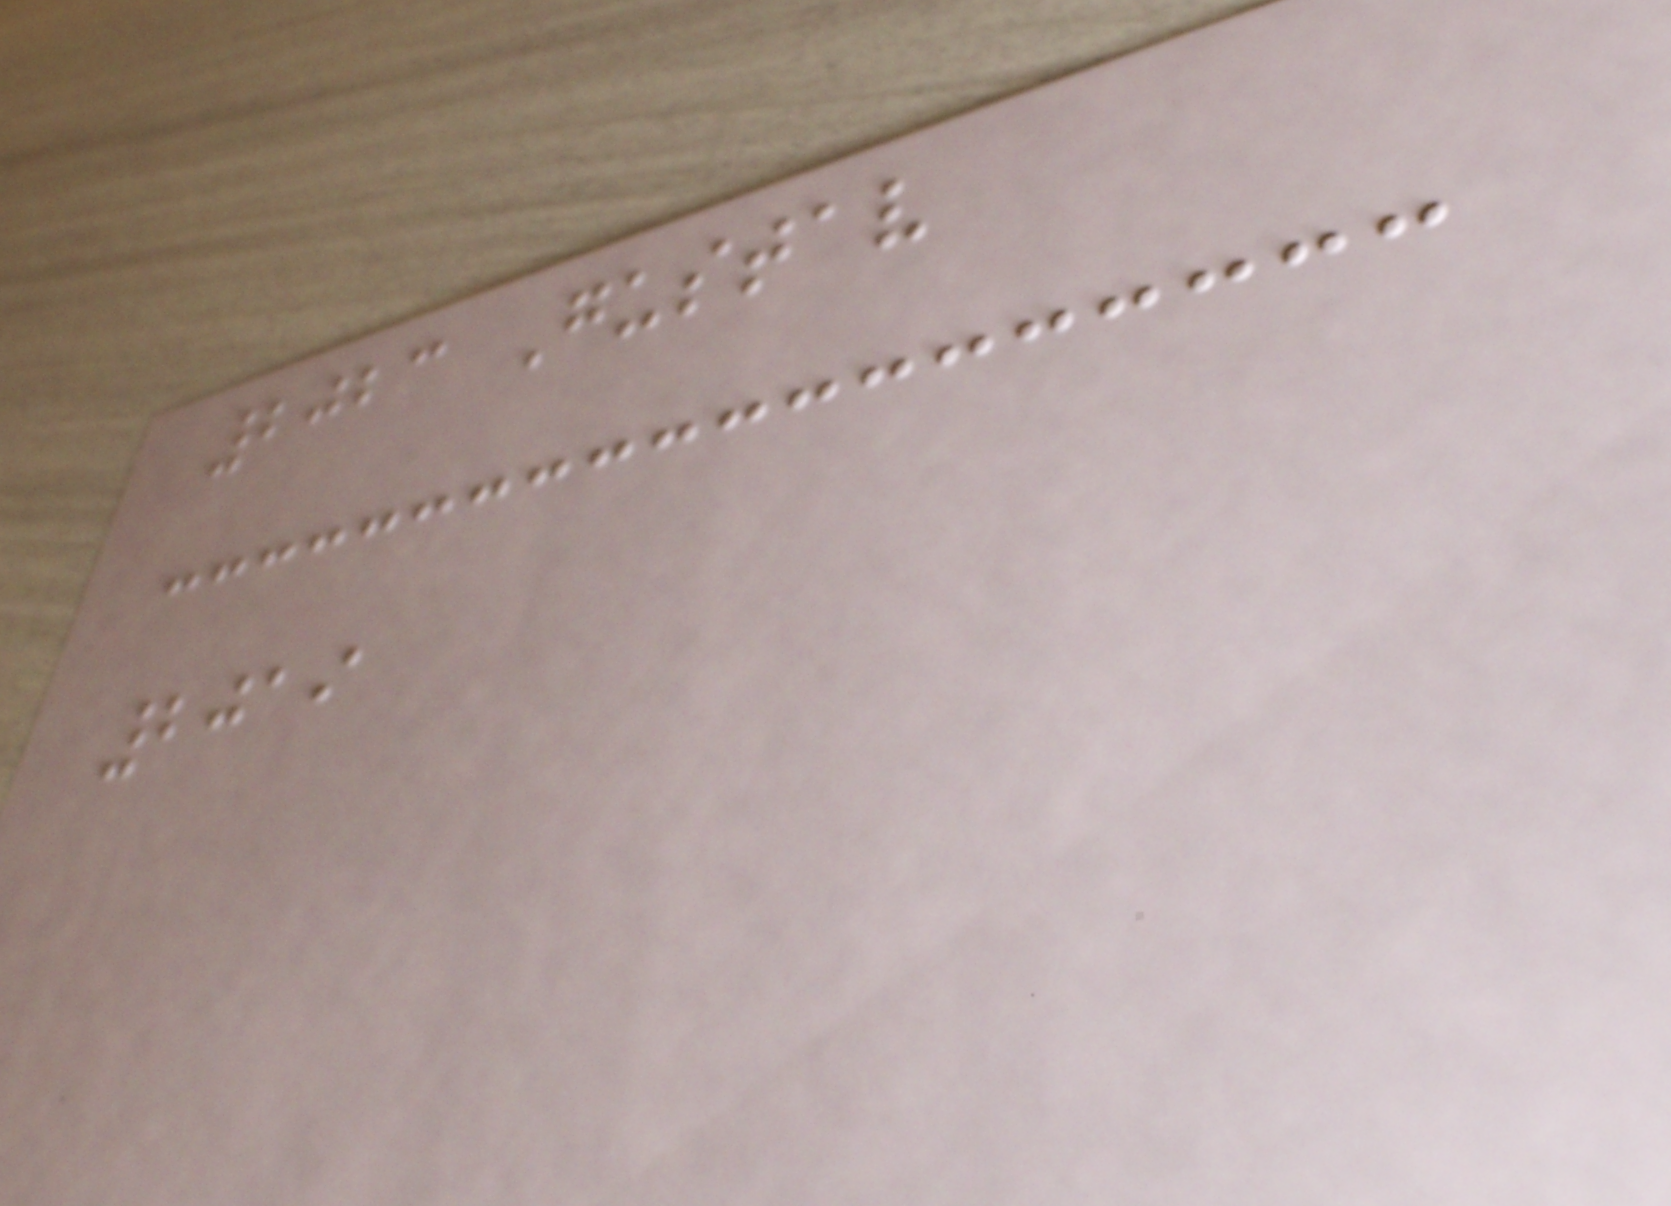2023 Gustav
2019
